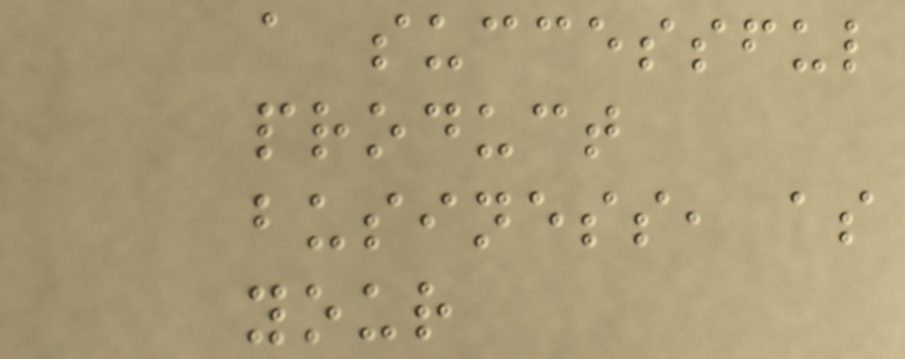a successful
product
business, as
your
